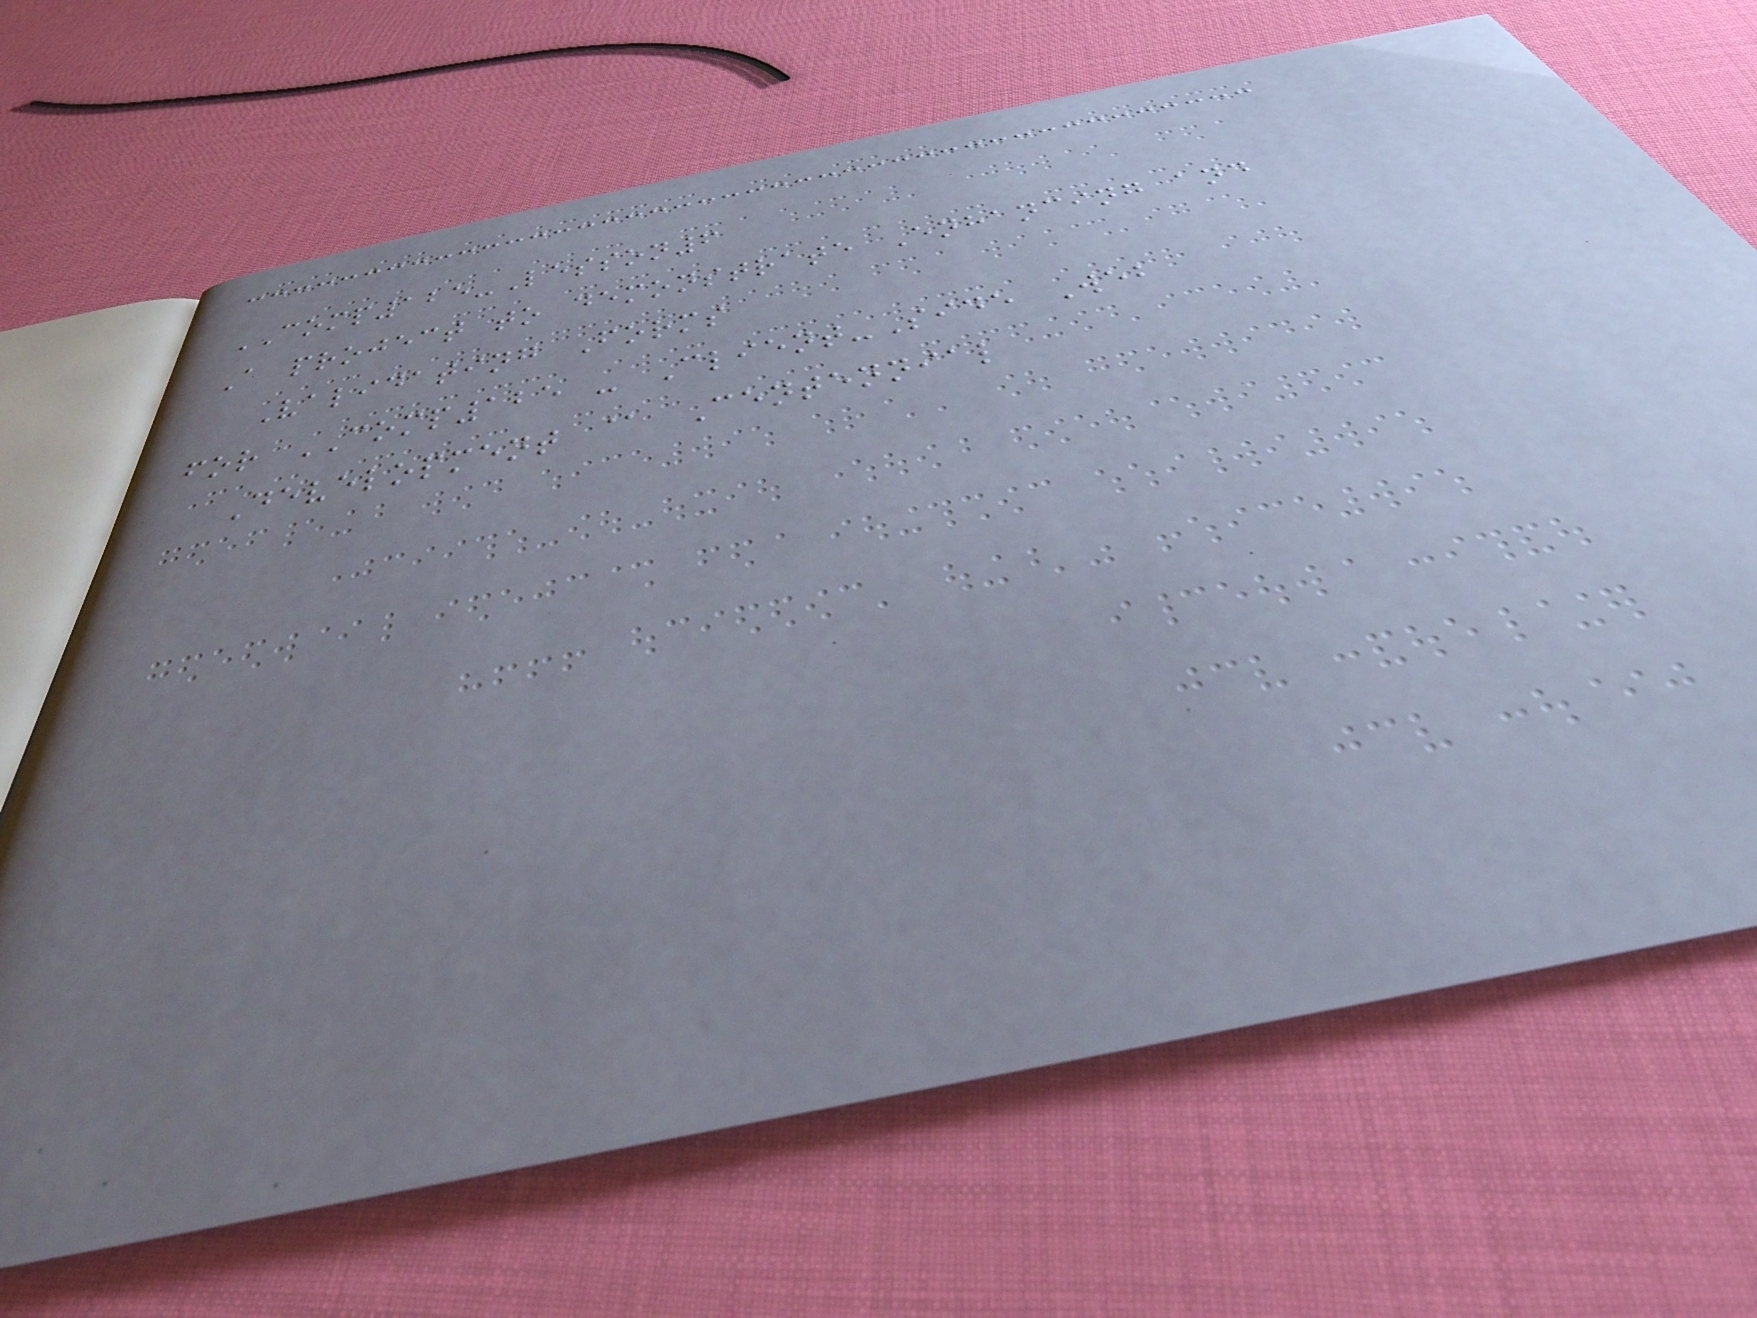COMP125-Lesson6
A project to demonstrate Enhancing and
Validating Forms
for COMP125 - Client-Side Web
Development @ Centennial
